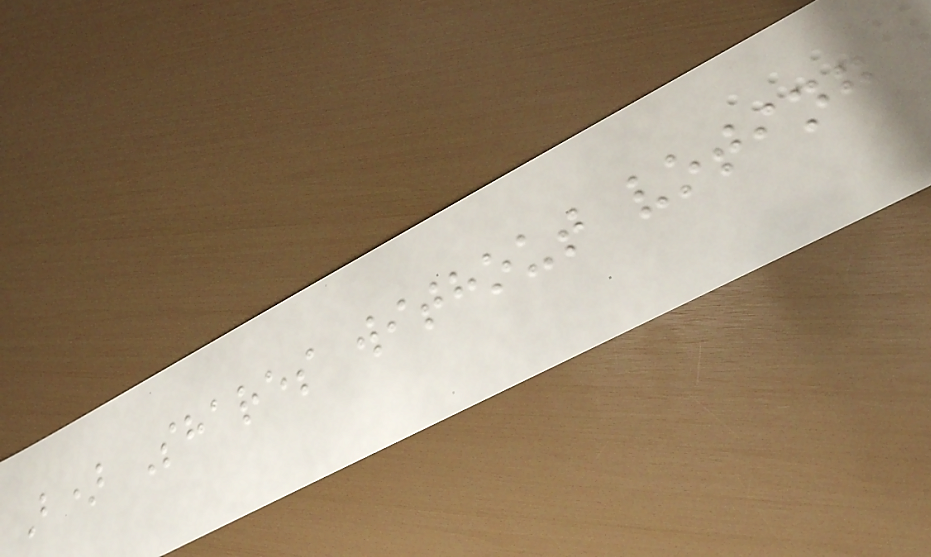B) Shares without voting
